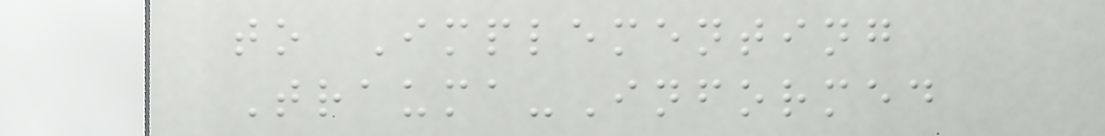to Implementing
Trauma-Informed
